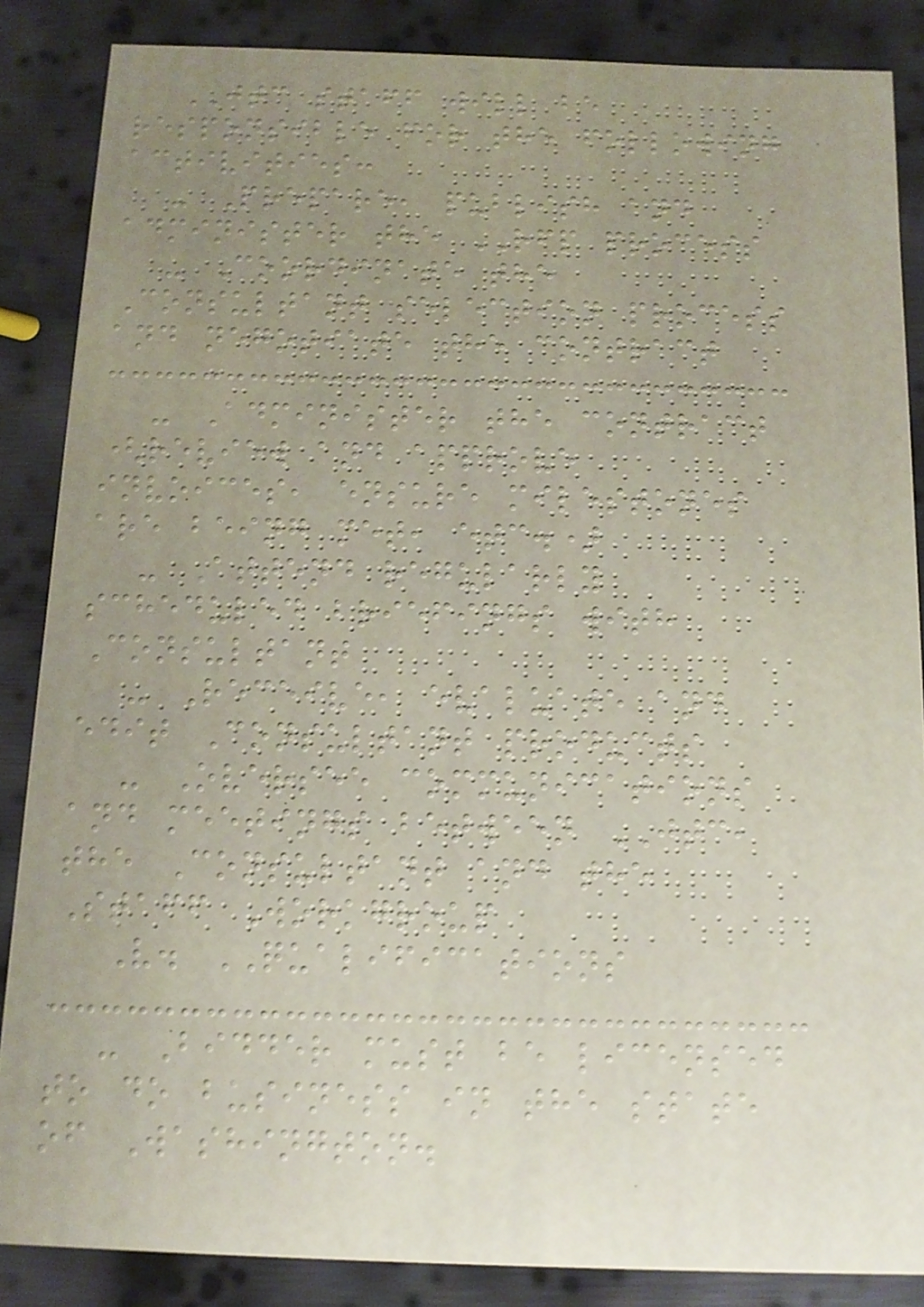JTC staff will be
responsible for the following
activities:
- Prepare, publish and
administer the RFP process
- Coordinate the
Consultant selection process
and negotiate the contract
- Administer the contract
(review and approve
invoices, ensure milestones
are being met, etc.)
- Attend regularly
scheduled briefings with
Consultant
- Receive, evaluate and
edit Consultant products
- Oversee communications
and meetings between JTC,
the Consultant and the
Staff Workgroup
V. QUALIFICATIONS
- Bidder must be licensed
to do business in the state
of Washington.
